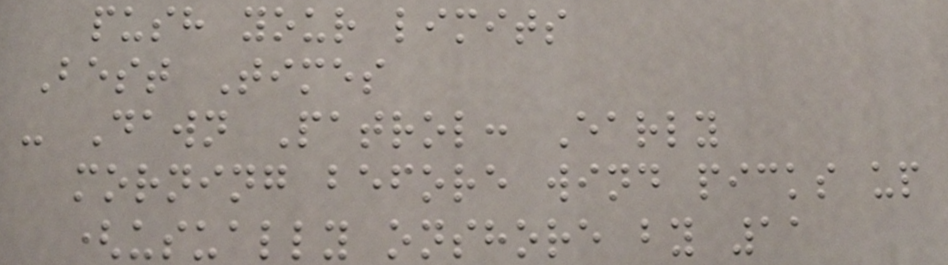push your limits
Best Times
- Dawn Patrol: Early
morning before wind picks up
(usually onshore by 11
